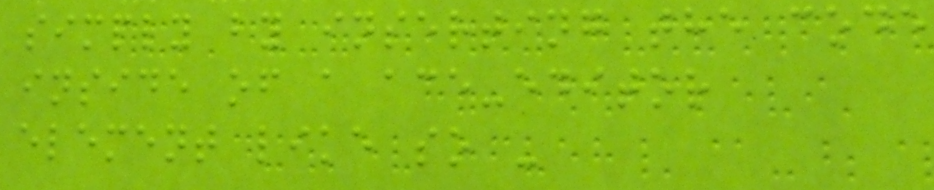simply by inserting the code
inside of a ace-editor
element like so -
